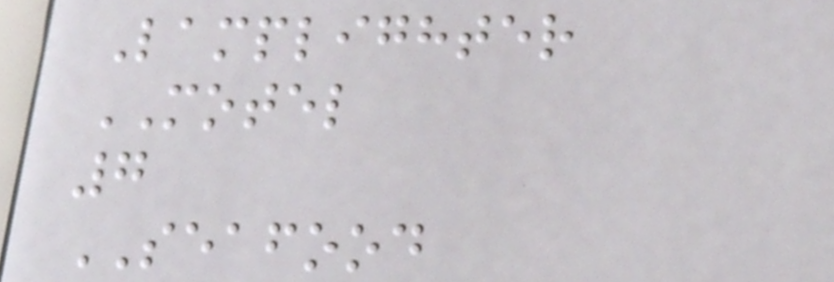Lamplighter
MOTEL
7
SEAFOOD
